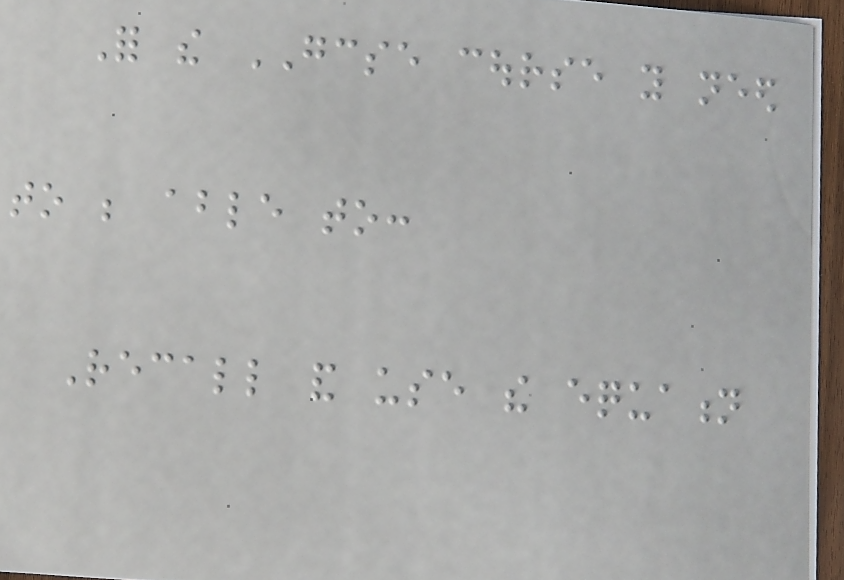For the GCSE course you need
to be able to:
Recall and use the equation
